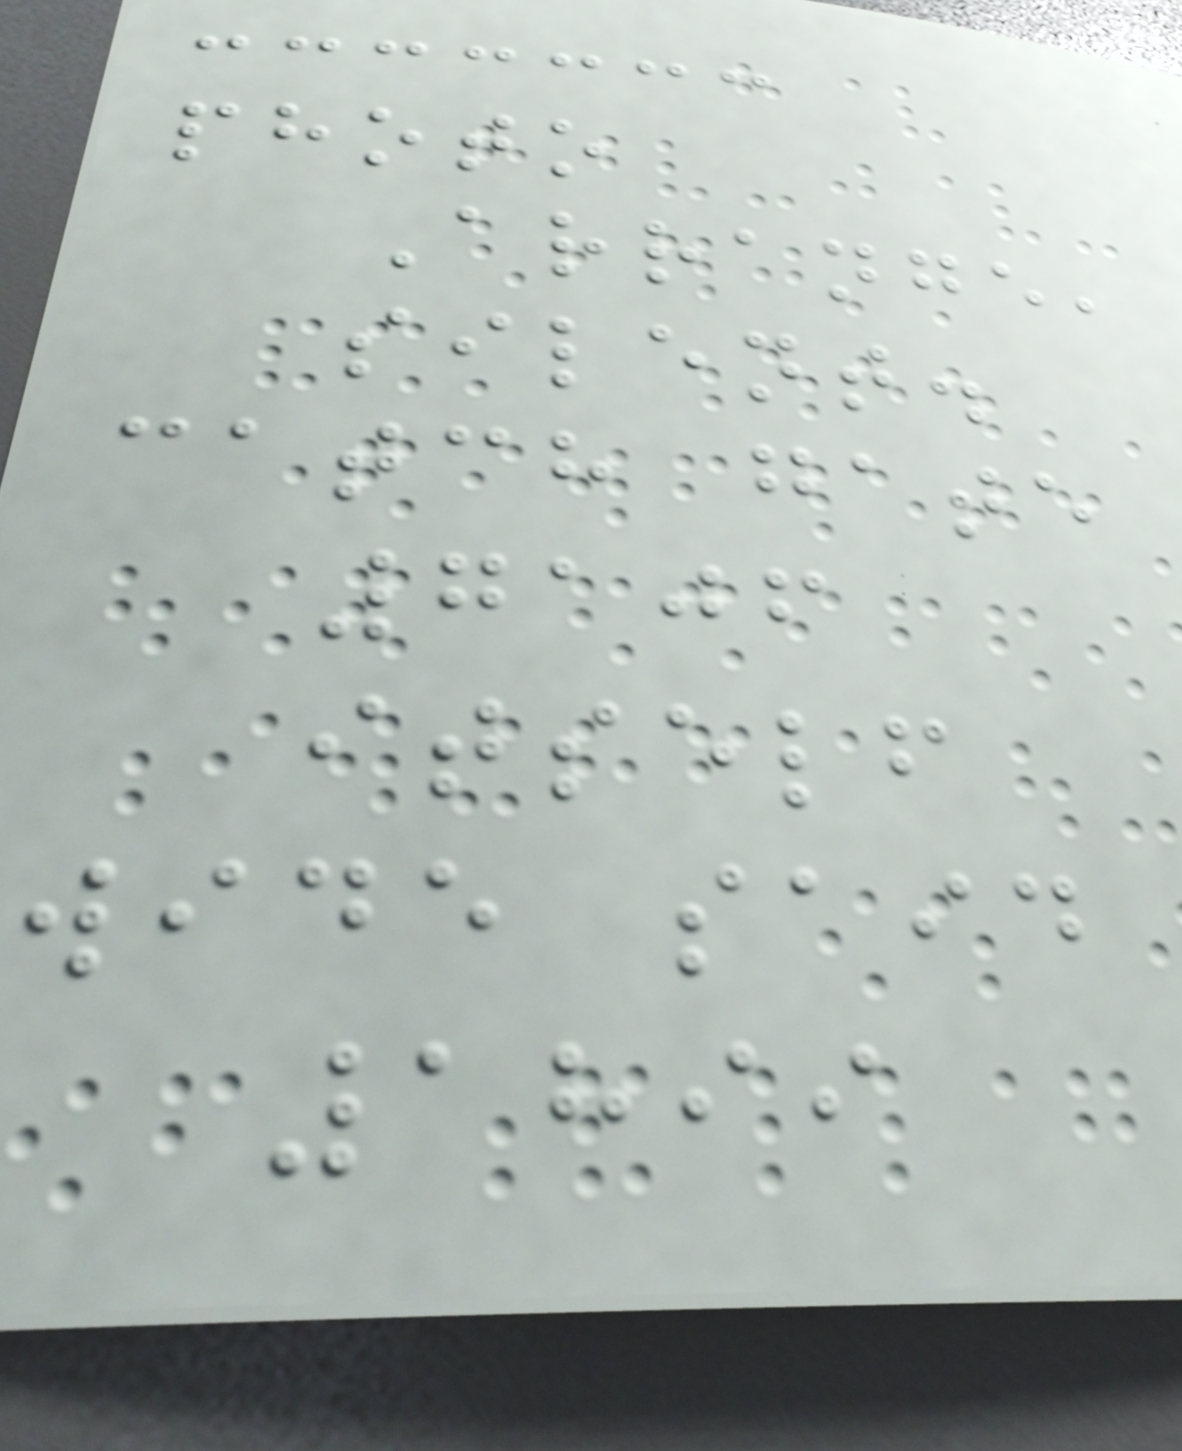photo
Arrange,
silent.
catch gate
7106
itself
wide said
1899
